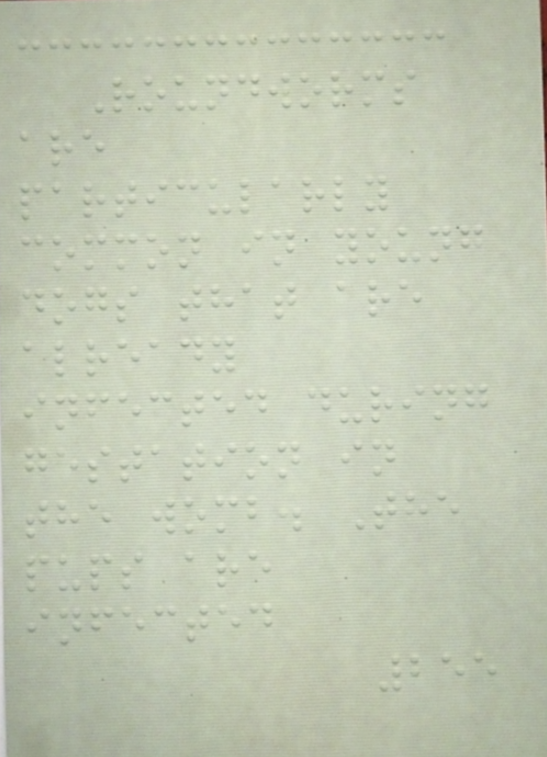Roundworms
are
particularly
common in young
dogs that are
already
infected during
gestation in
the womb. The
pups are
infected
255
